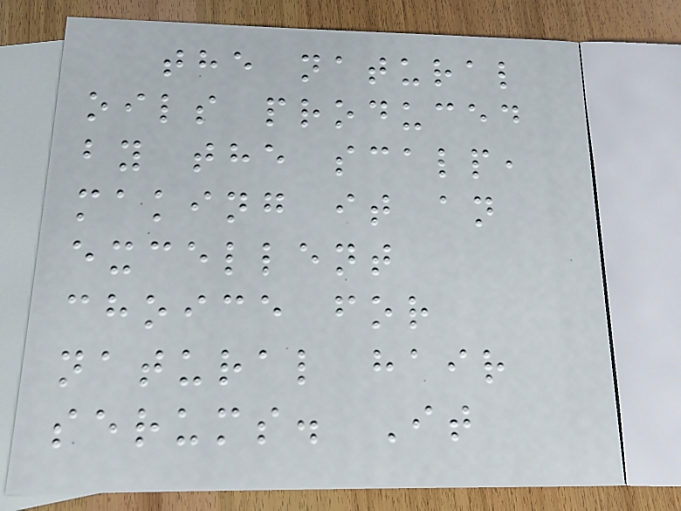the natural
oils produced
by the scalp,
making it an
excellent
choice for
natural hair
serums. It
